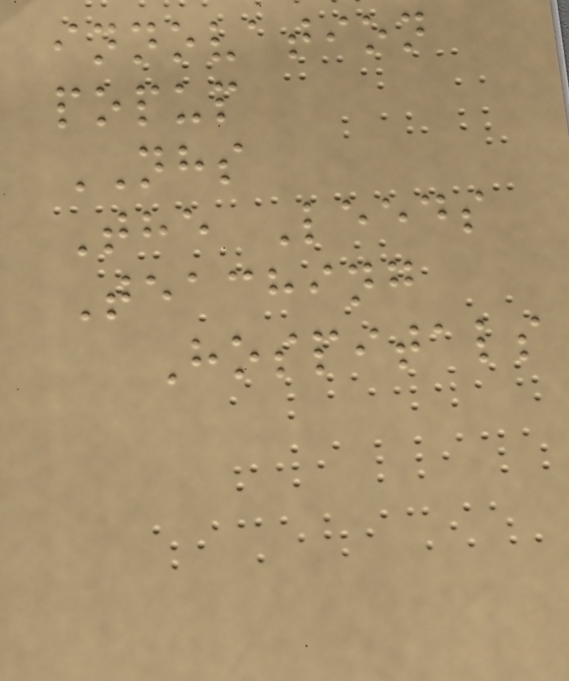innovation
popup
NHS
The Leeds
Teaching
Hospitals
